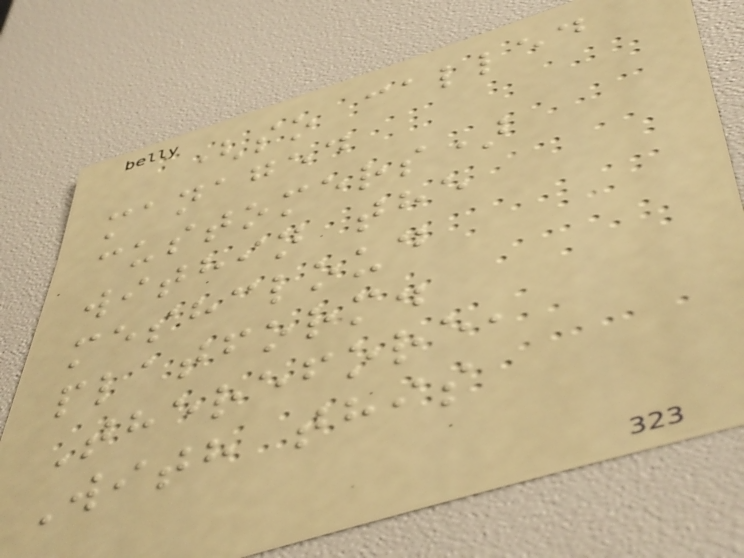(so called
managed
customers)
within the
meshcloud
platform.
Therefore,
With this
